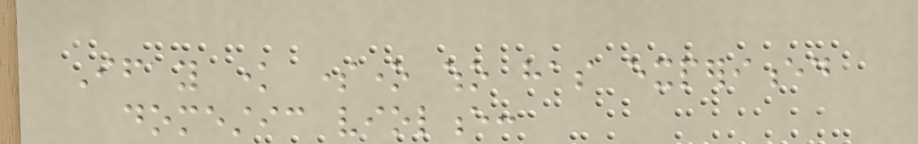If you know someone who has experienced
domestic violence:
